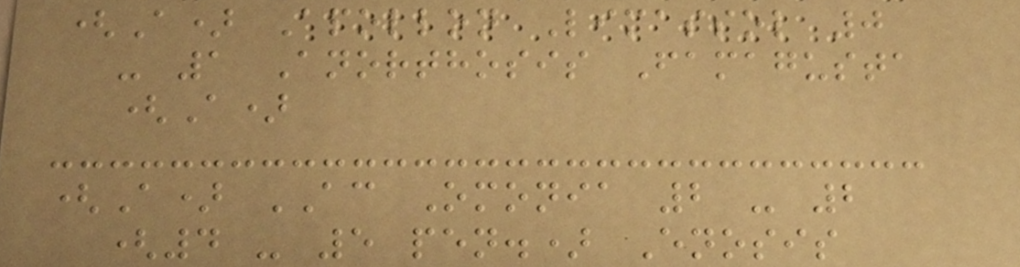(A) Apollon Limassol 0
- 1 Anorthosis Famagusta
(A)
(A) AC Omonia 2 - 2
(4 - 5 pen.) Enosis
